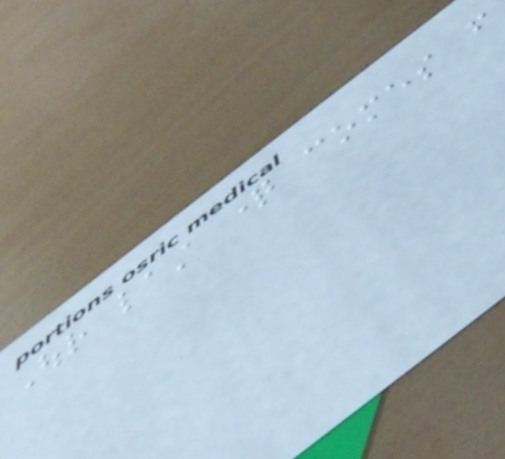Our last question comes from
